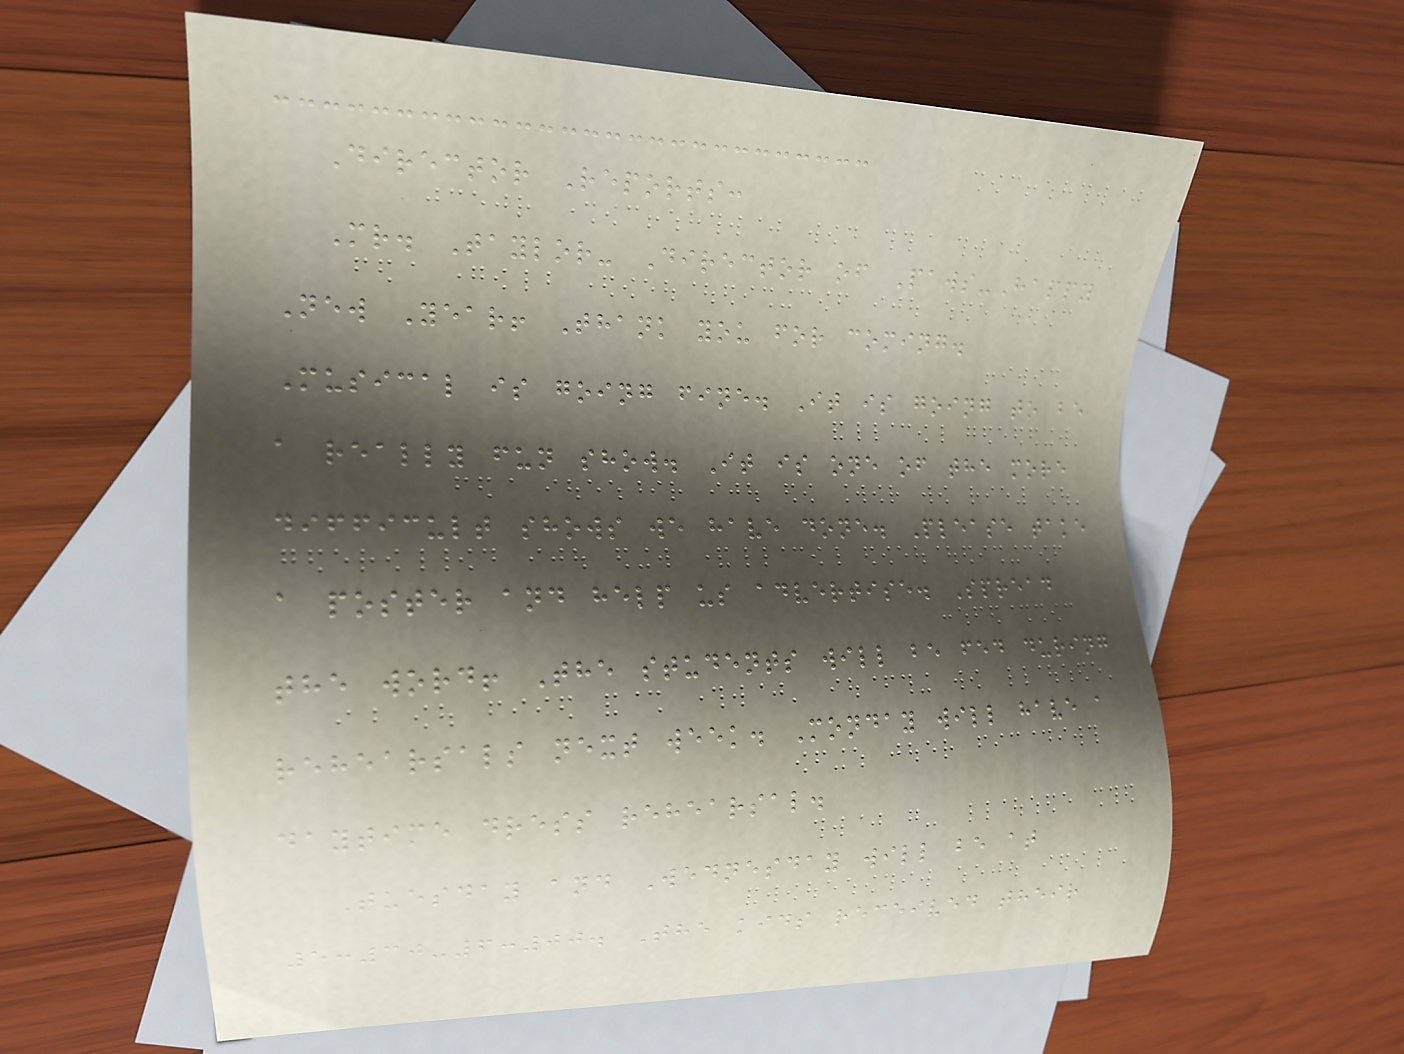Director Reports:
Mr. Taylor- Director of Paws-Happy
New Year! Thank you for coming.
Musical is going fine. It is going to be
a really fun show. It is one of the more
difficult shows we have done. Please take
a poster and help us advertise. Spread
the word! The students will be fed during
rehearsals next week. Monday will have a
daytime dress rehearsal.
Tuesday and Wednesday will be at
5:30-6:00. The kids received their
